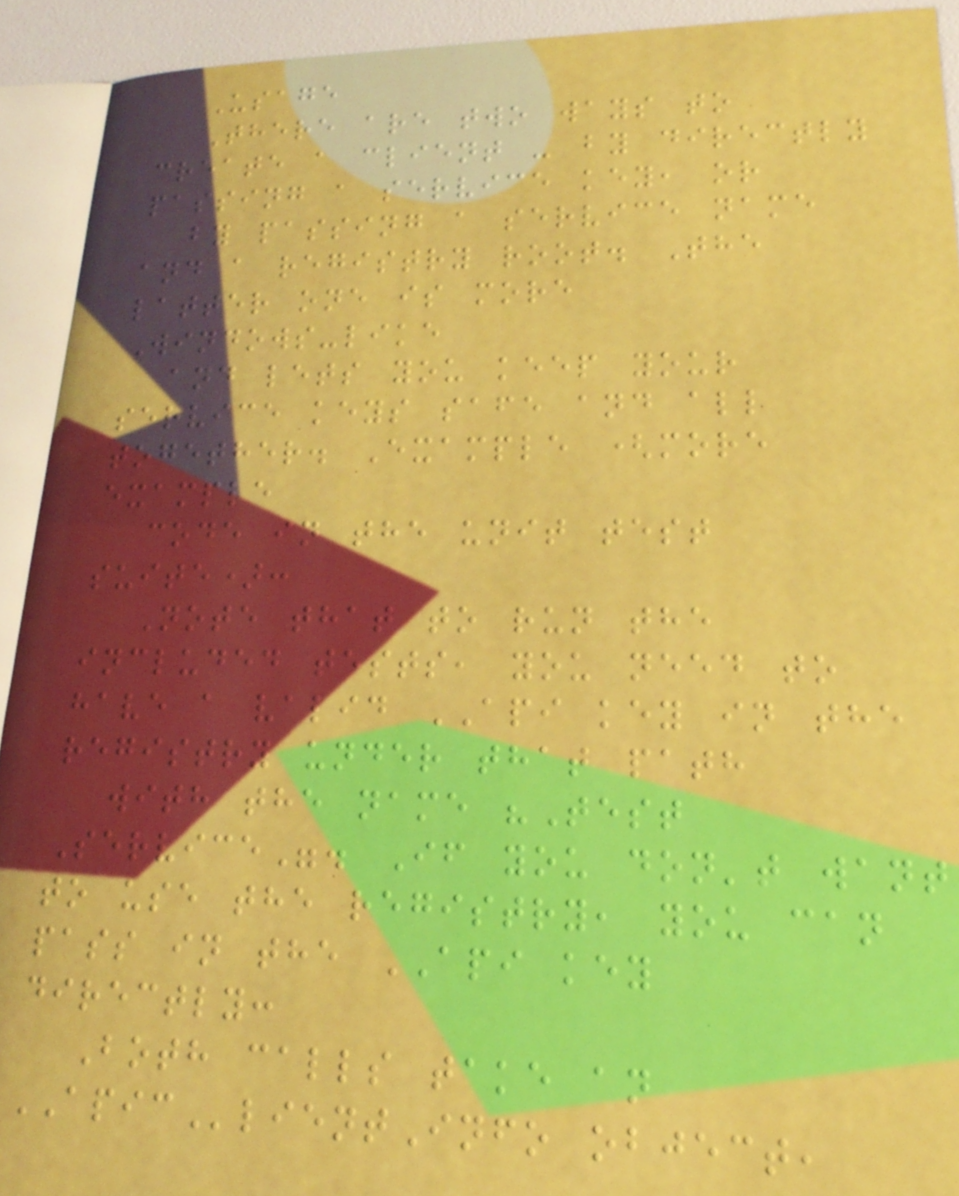Usage
There are two ways to
create a client - by directly
passing a service key, or
by passing a service name
and a registry root. The
latter one is more
Windows-like
and lets you keep your
service keys safe and all
together. Example (more
example
code in the unit test
suite):
Note that to run the
included tests, you need to
have a valid API key in the
registry under that path
with the name "Test
Service". If you don't want
to use the registry, you can
pass in the API key
directly:
Both calls take an
APIClientInfo object,
